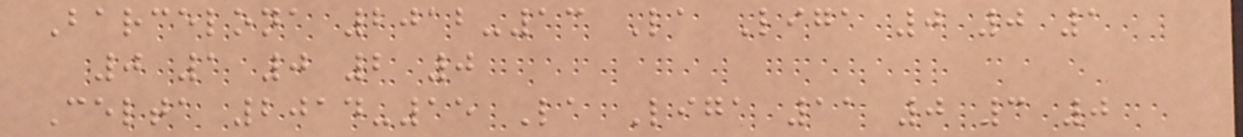Barcelona 2012-13 La Liga 0 0 1
0 1 0 2 0
Celta 2014-15 La Liga 11 0 3 0
